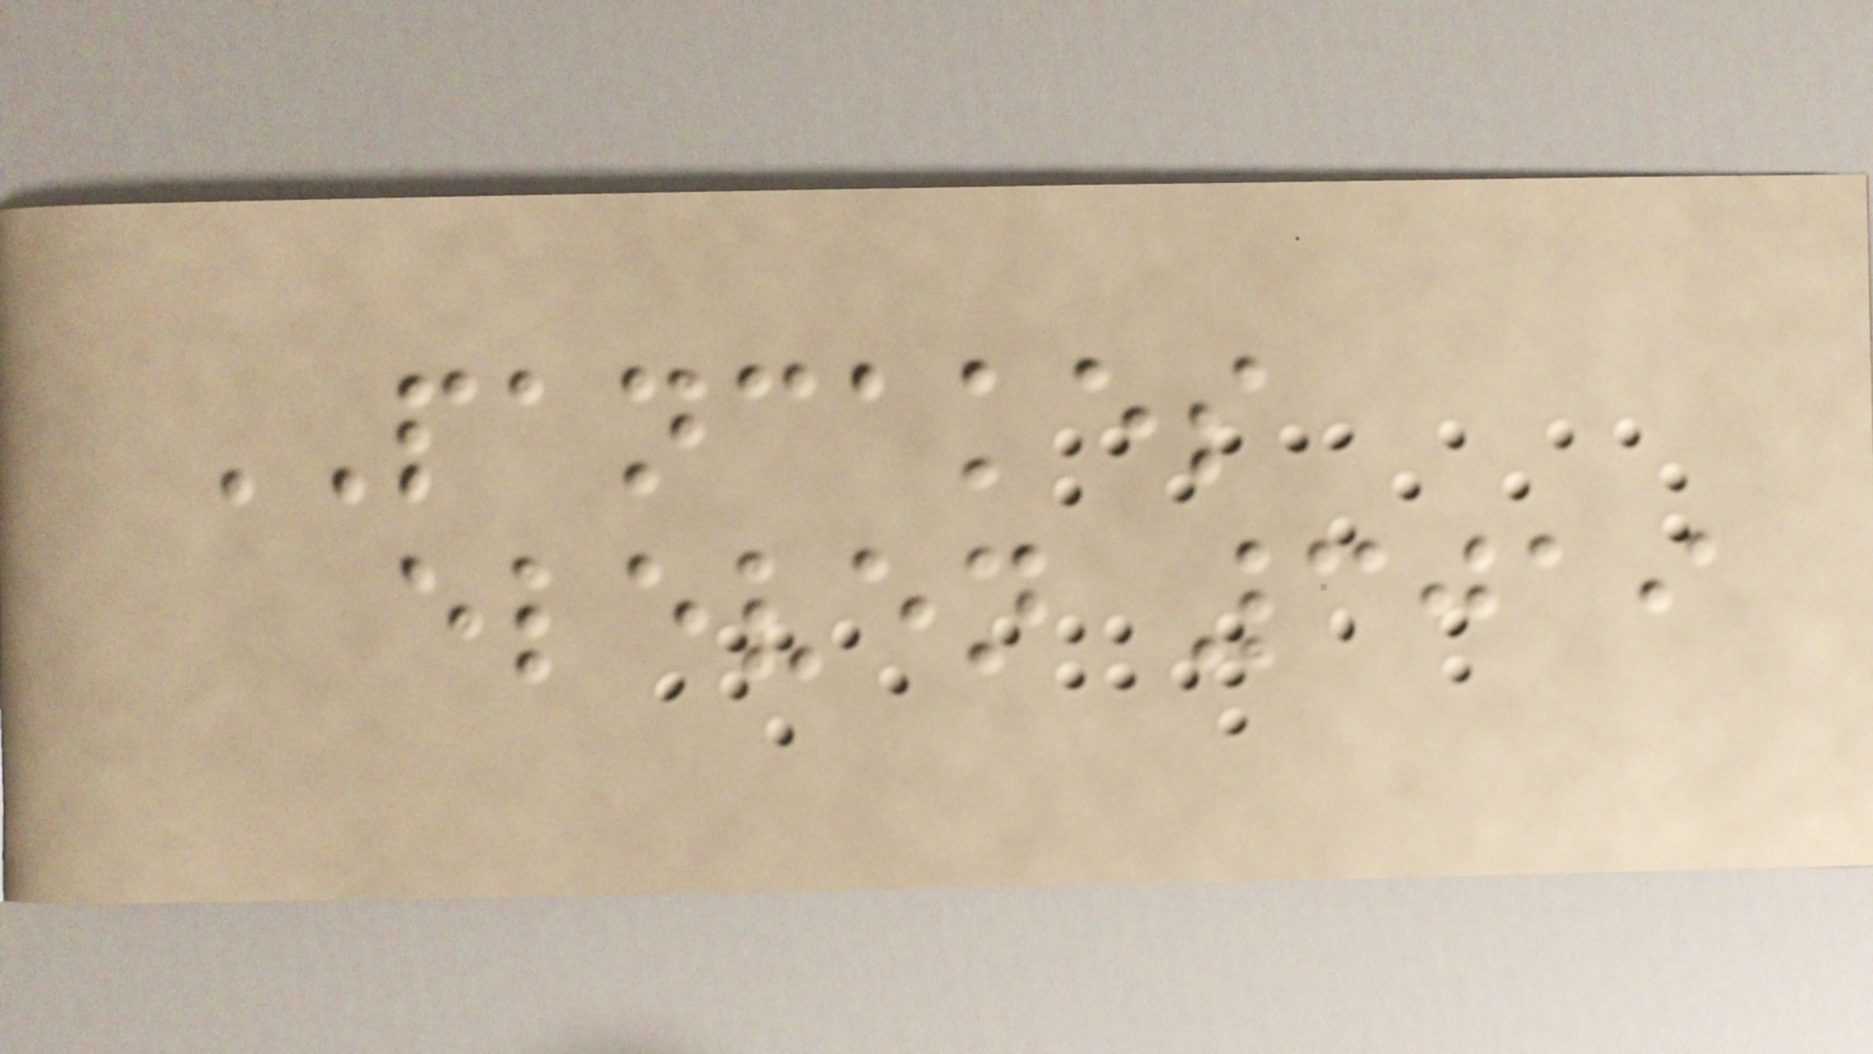PANCAKES
eleven 3019
